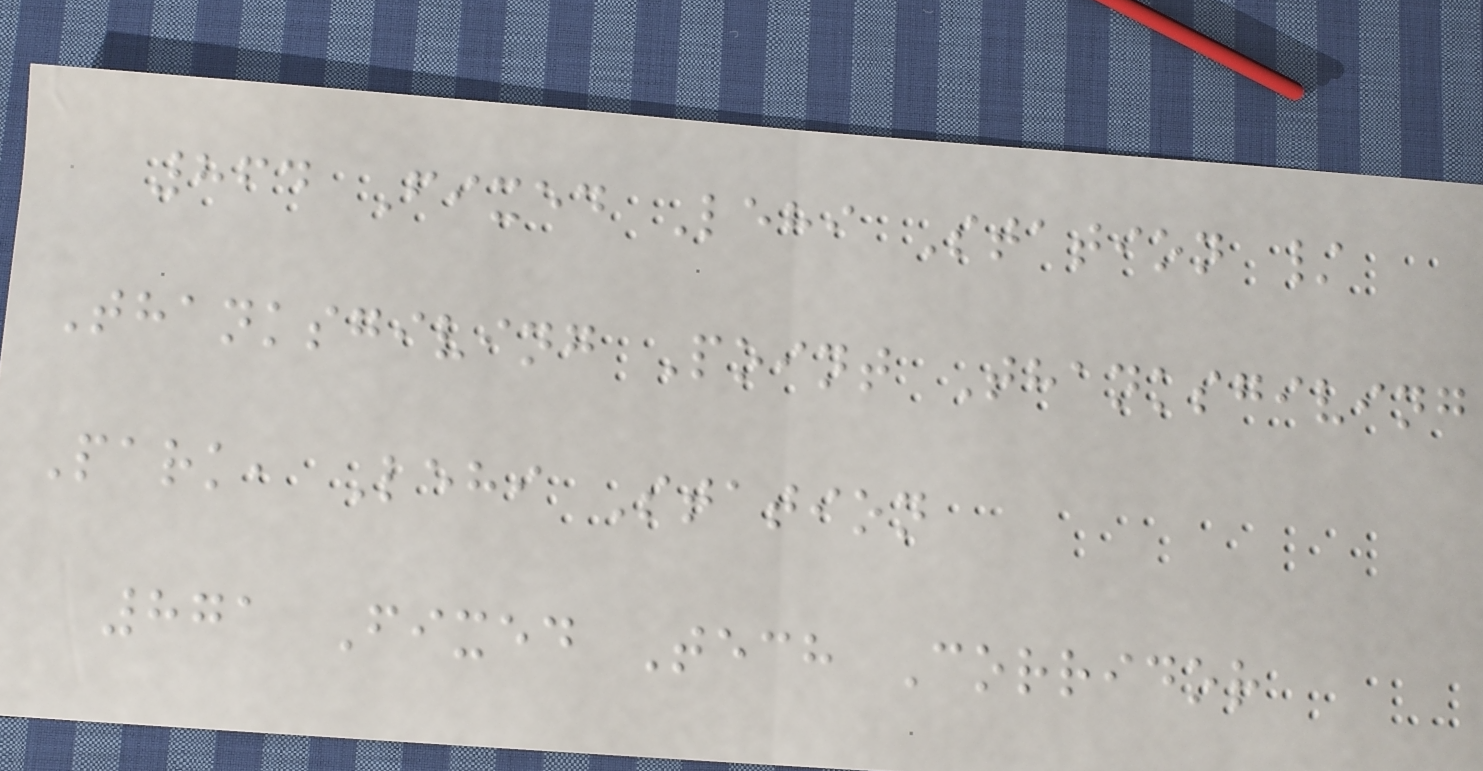864 Fixed Lehi Station /
Thanksgiving Point Thanksgiving
Park, Lehi Station
871 Fixed Tech Corridor
